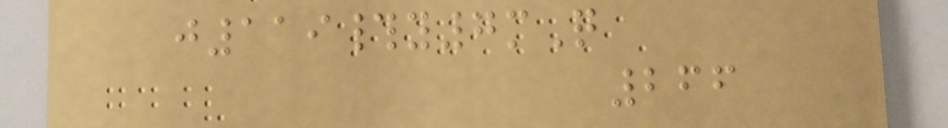j119#y7mQ
266
